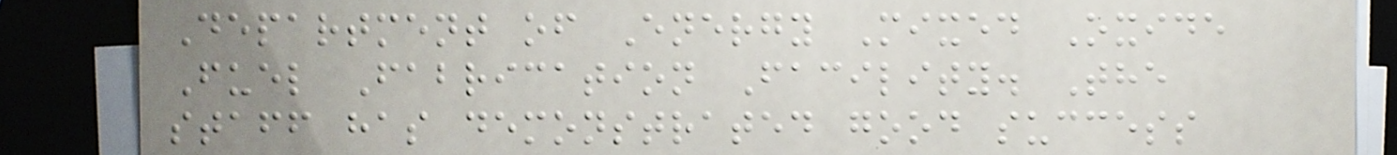Department of Energy Mixed Oxide
Fuel Fabrication Facility. The
staff has demonstrated good success
